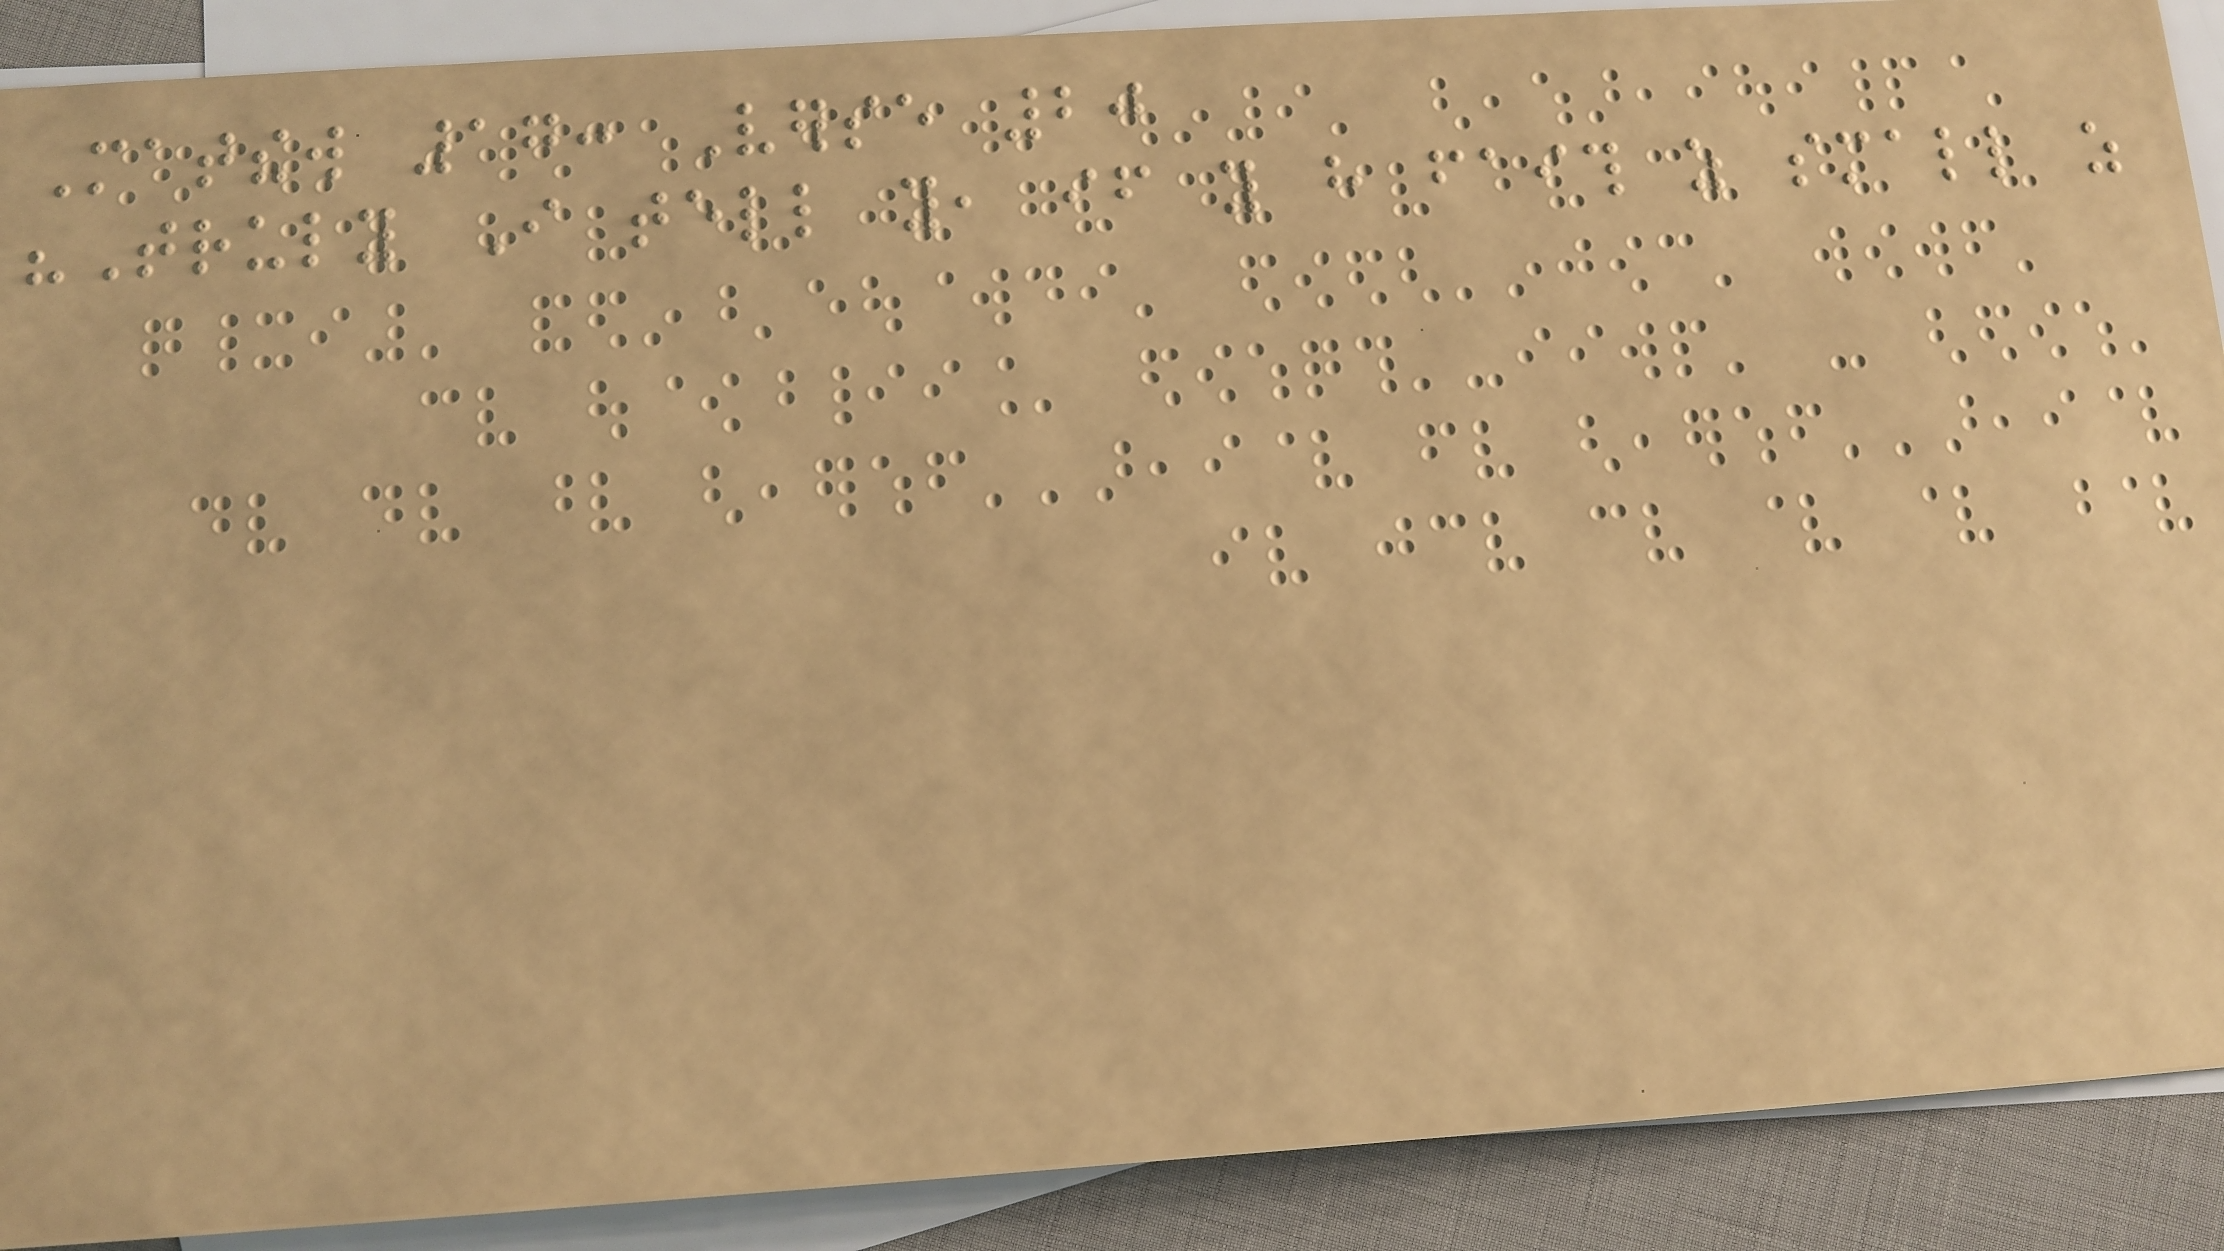Matthew 17: Verse 20
"Truly I tell you, if you have faith as small as
